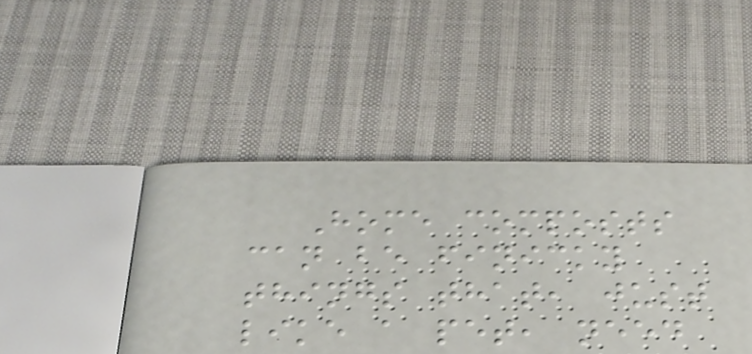Home composts
can be finicky
things that, just
like a pet, need
